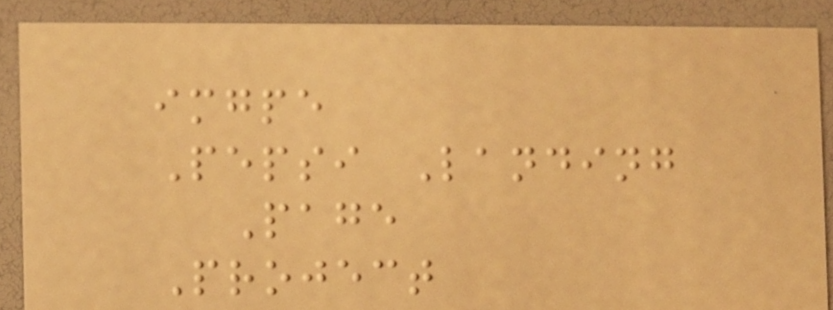imgpe
Pepsi Landing
Page
Project
